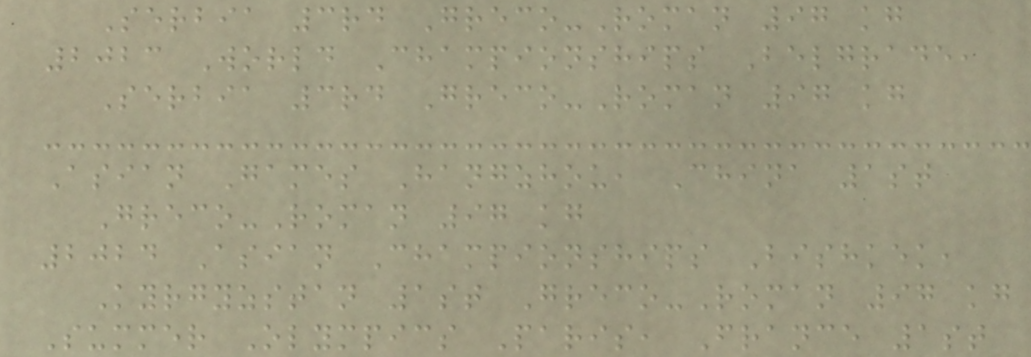Serbia 3rd Greco-Roman 97 kg
2023 World Championships Belgrade,
Serbia 3rd Greco-Roman 97 kg
Asian Games Hangzhou, China 1st
Greco-Roman 97 kg
2024 Asian Championships Bishkek,
Kyrgyzstan 1st Greco-Roman 97 kg
Summer Olympics Paris, France 1st
